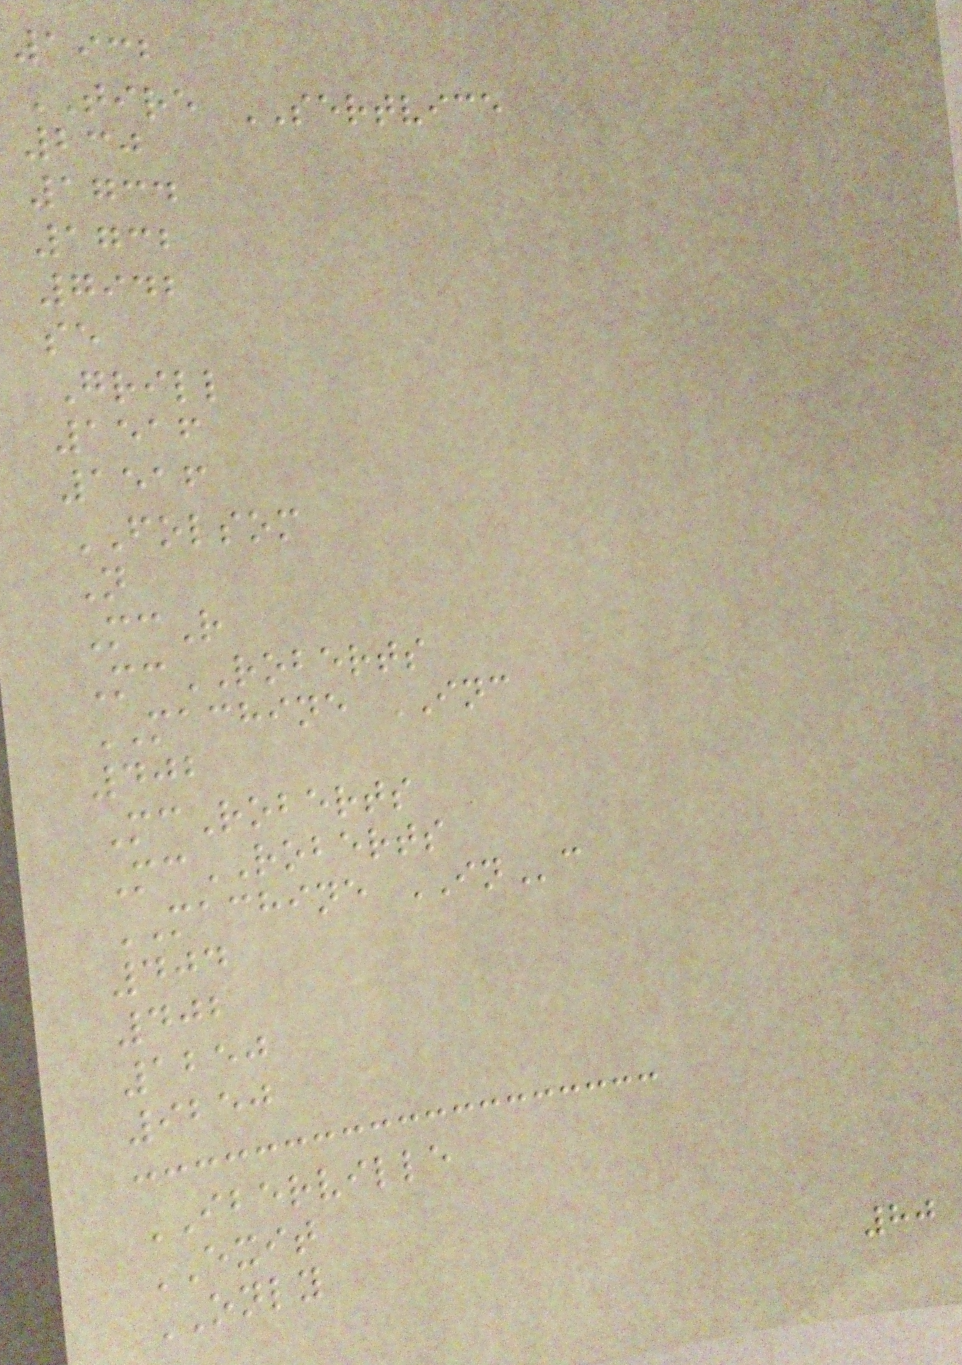1932
TIRE SERTVICE
230
1734
1732
7942
se
Grill
1516
1516
FOLSOM
N
McR
McROBERTS
MACHINE INC
402
McRoberts
McROBERTS
MACHINE INc
404
402
1250
9250
IBERVILLE
EXIT
ONLY
80
